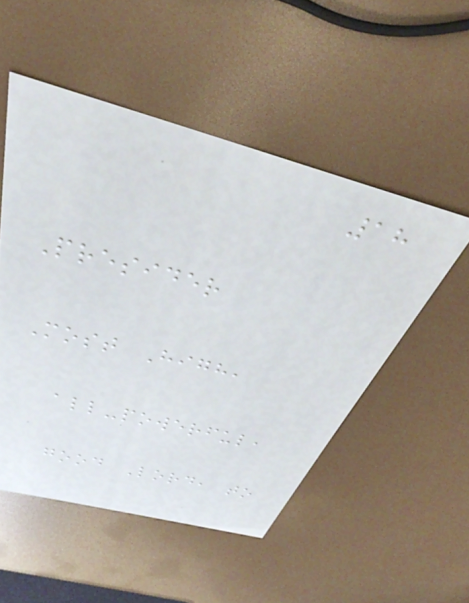18
Presider
Most High,
all-powerful,
good Lord, to
